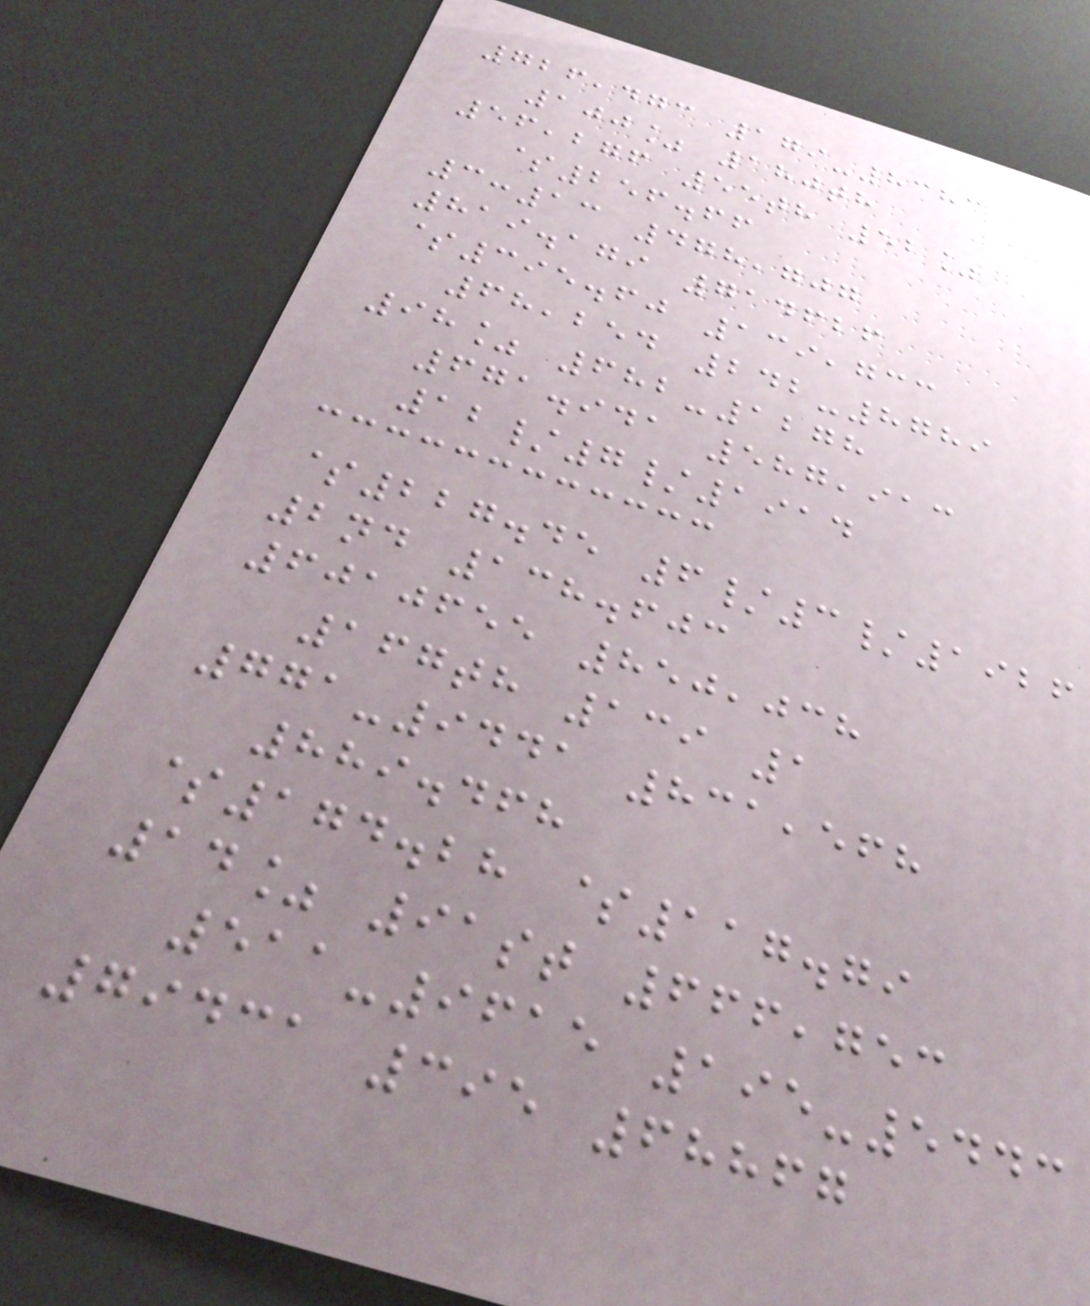726,473 179-8383
100% 180th
56,276 55th 52%
$256.66
3:13 478,707
819.179 714626
$395.60 139,733
68,254 242-8789
98% 682-1278
671.941 587,913
12/7/1914
$227.45 6/3/1926
2nd 138.603
6010655 850,038
167th 139 1
771-9441 831,568
889.468
$174.28 $117.79
14% 91st 666,753
511-9615 195-5443
79431 395 68867
